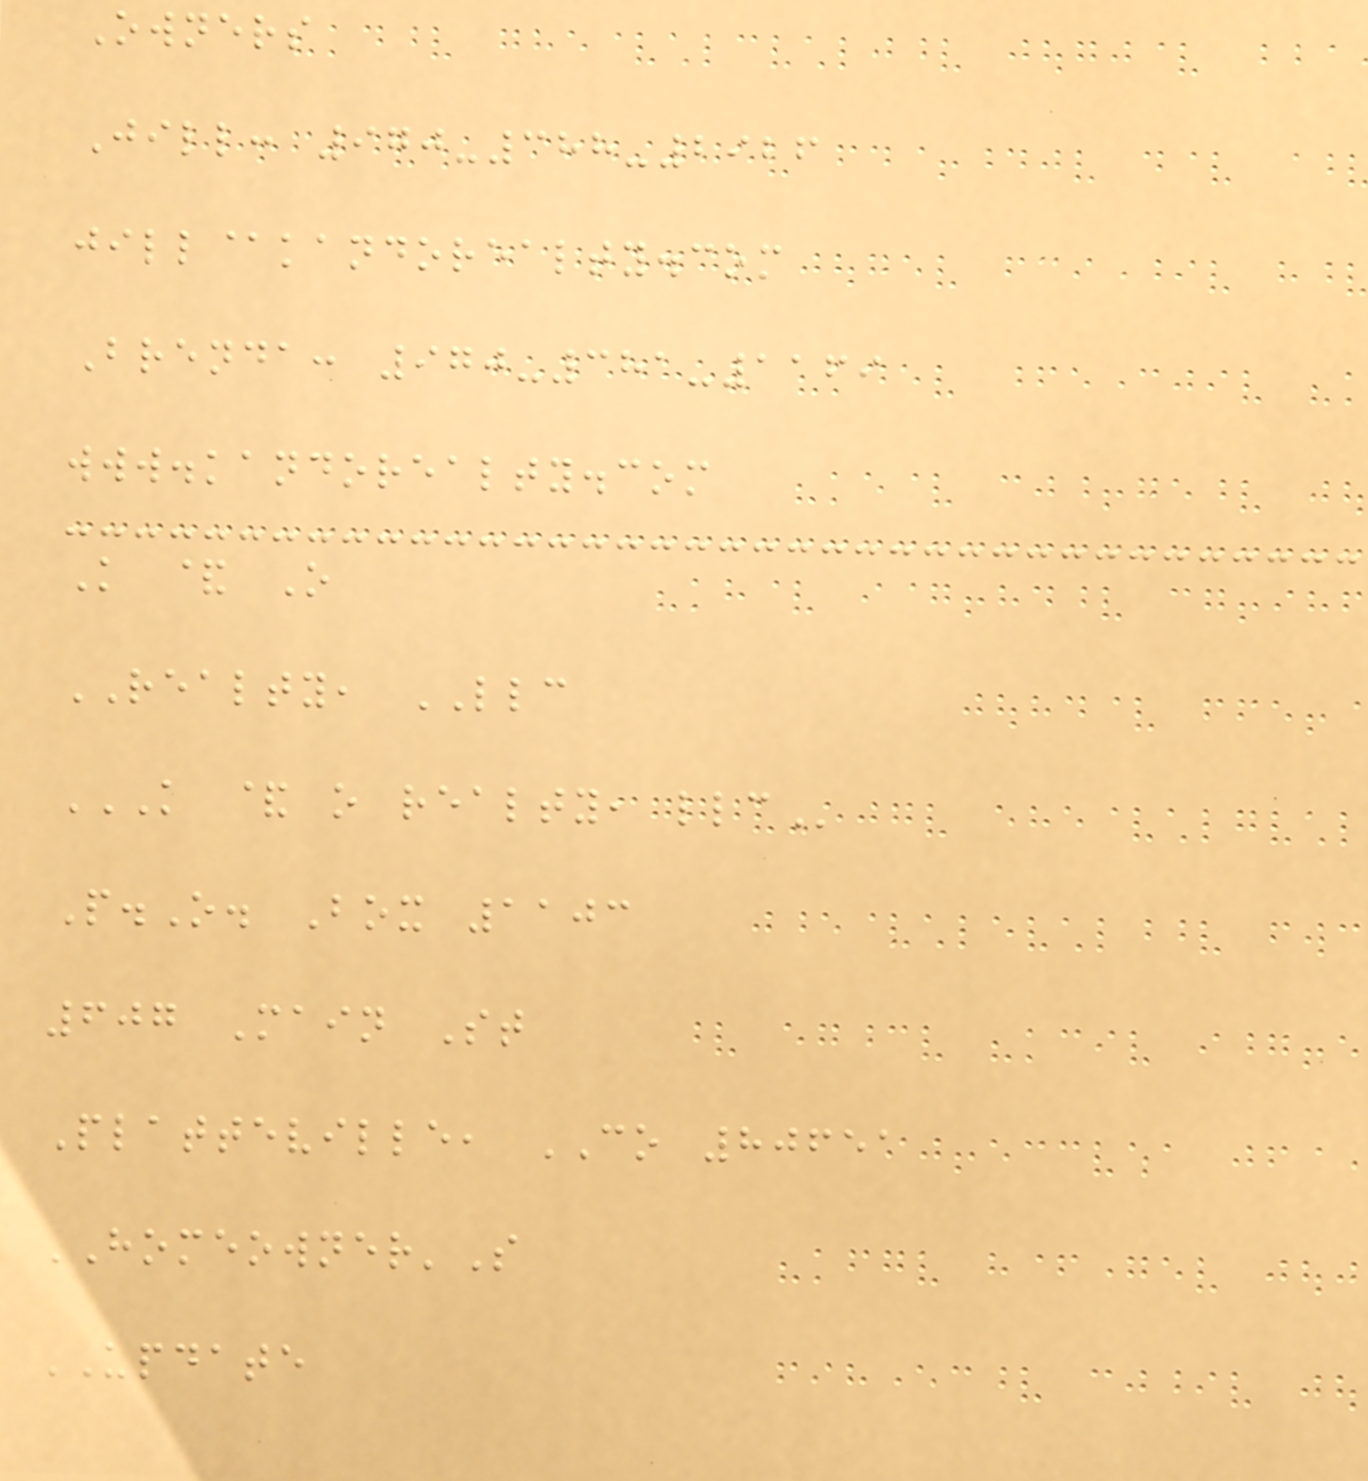Owners
Jill: 970-388-2926
jill@kandorealty.com
Brenda: 970-381-1169
www.kandorealty.com
K & O
REALTY, LLC
K & O REALTY, LLC
P.O. Box 1103
607 Main St
Platteville, CO 80651
HOMEOWNER'S
UPDATE
